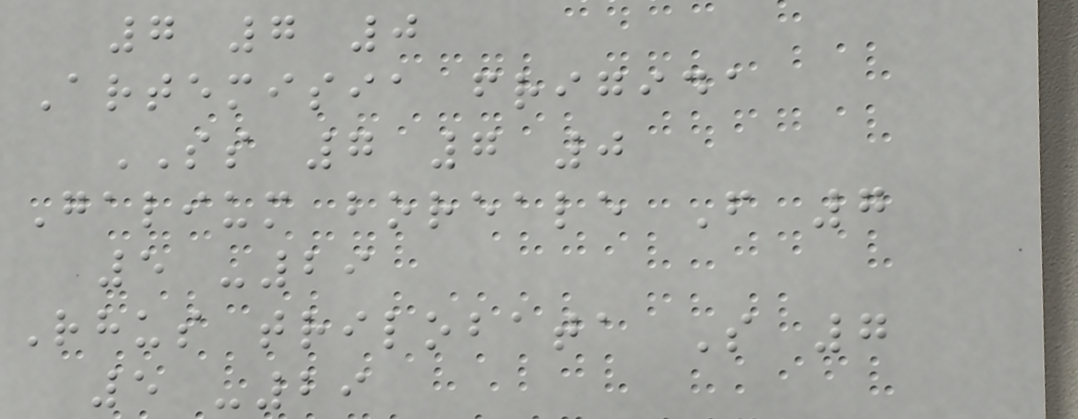7 7 0
Artemisia frigida
SS 7 7 0
Galium boreale F 7
5 -29
Rhus trilobata S 7
5 -29
